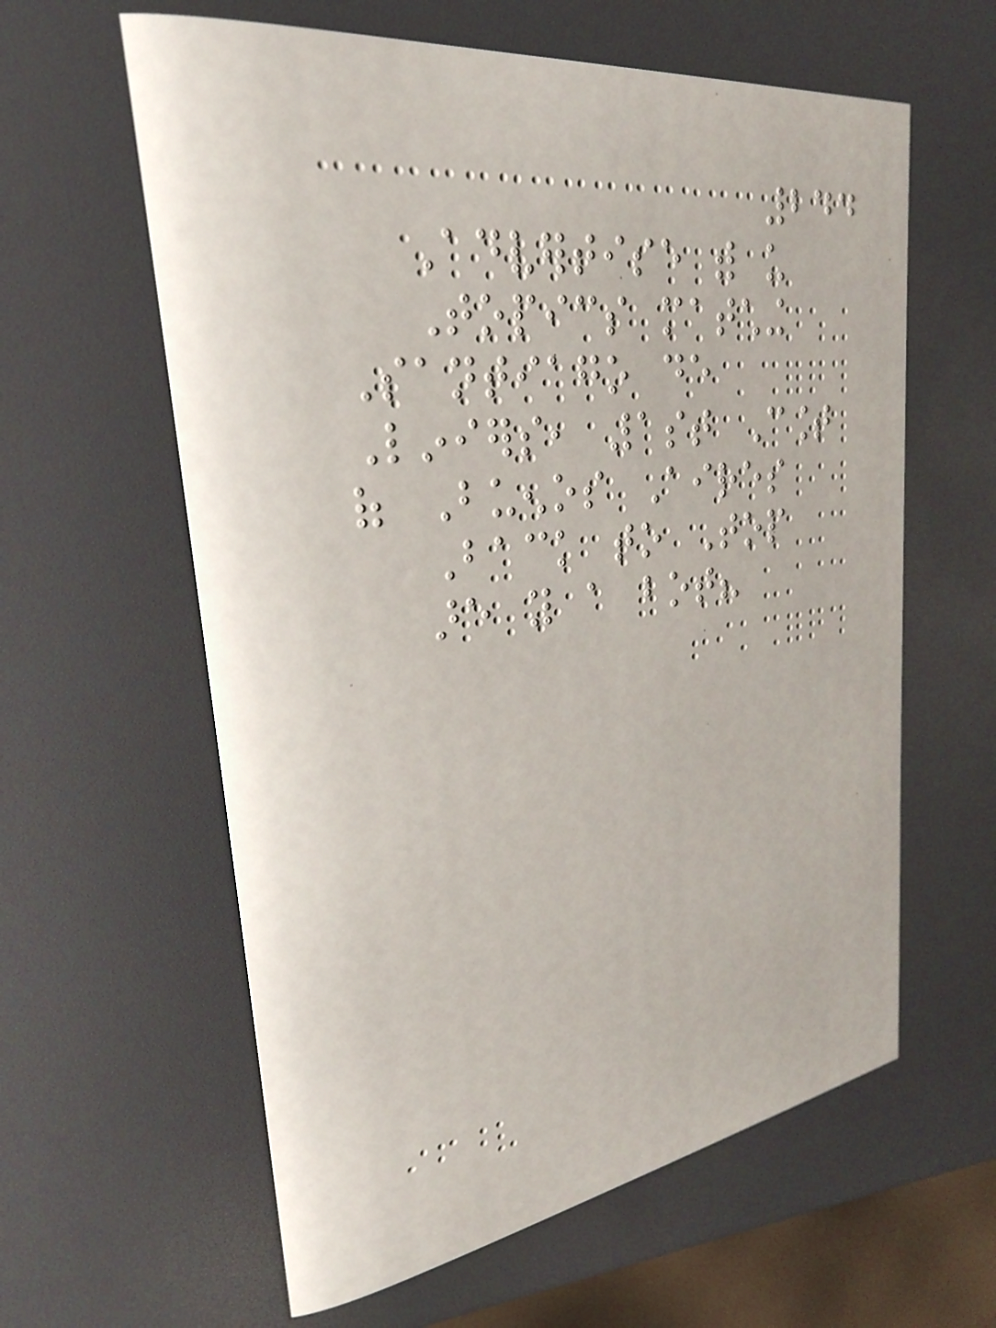244
Advertise with us
Topics matching
Santiago de
Liniers, 1st Count
of Buenos Aires
Back to Top
are you a bot?
